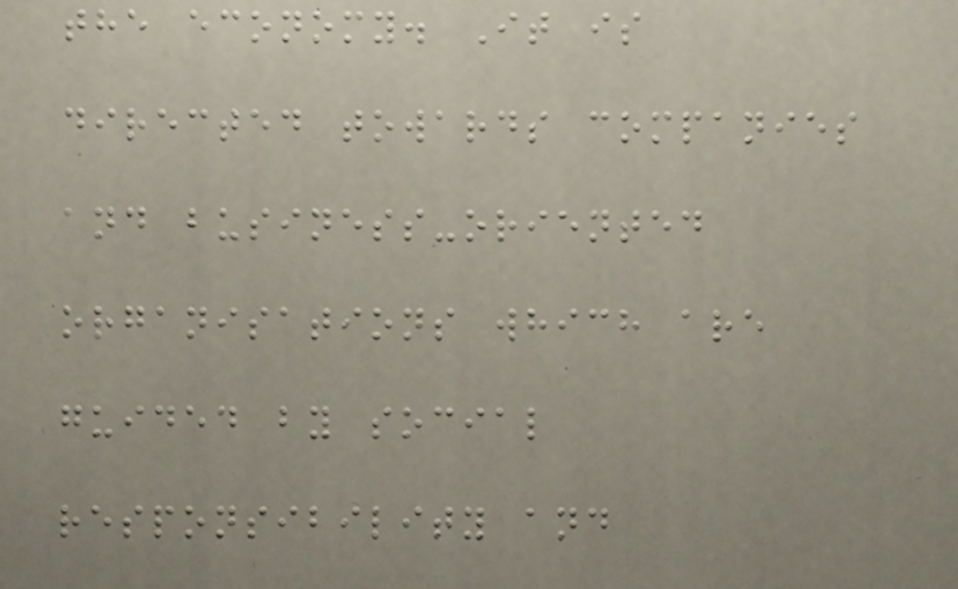the economy. It is
directed towards companies
and business-oriented
organisations which are
guided by social
responsibility and
